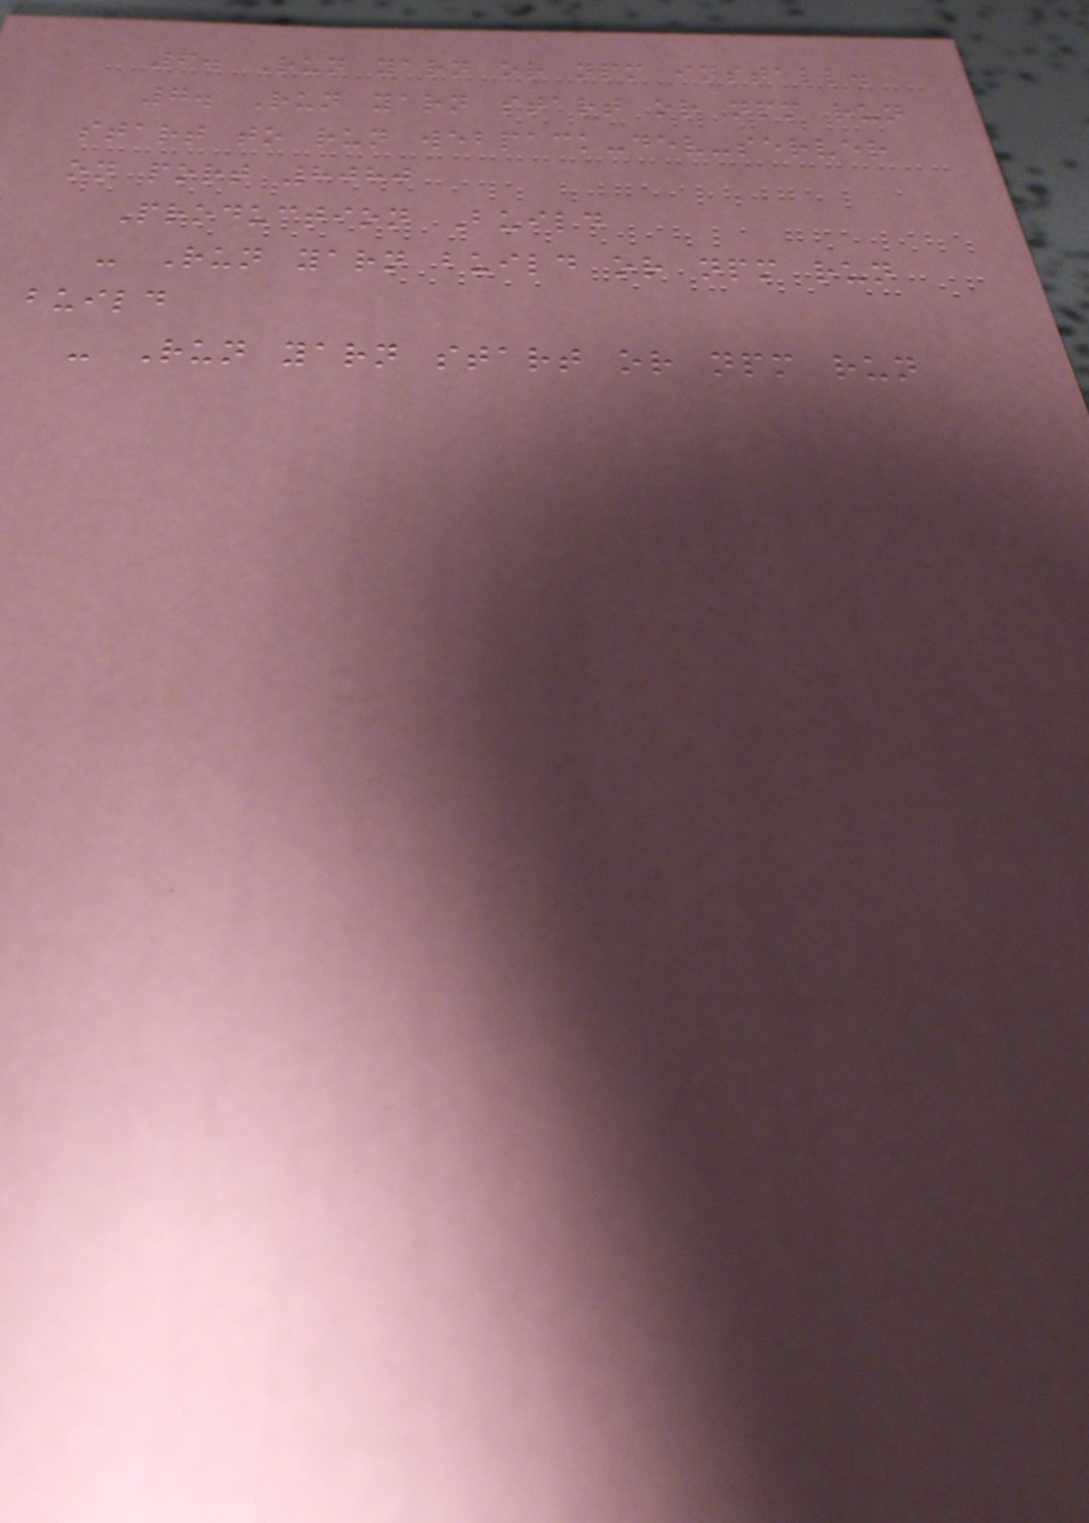6. Run yarn or npm install.
7. Run yarn start or npm run
start to run webpack-dev-server
on port 8080
Production Build
- Run yarn build or npm run
build
- Run yarn start or npm run
